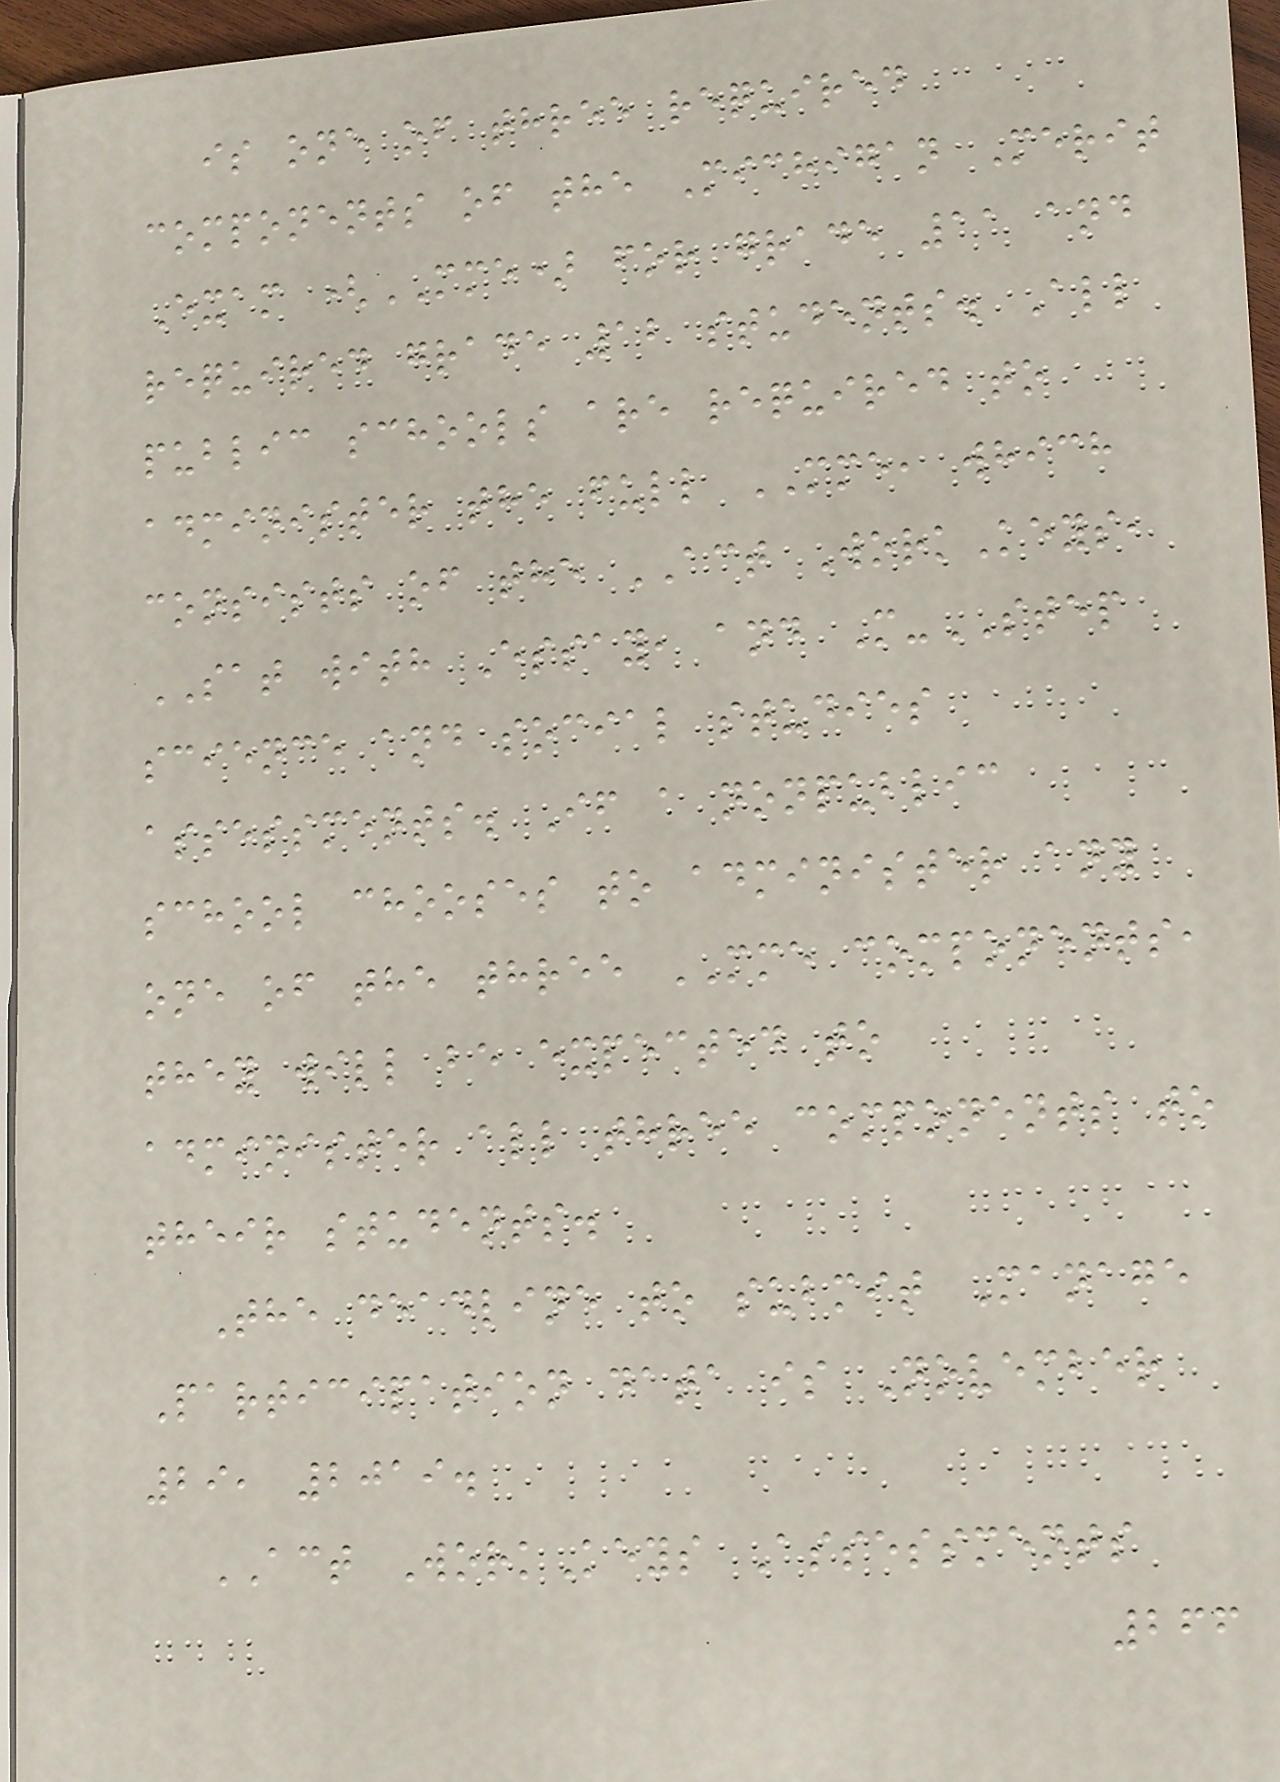is one of three required
components of the Michigan Merit
Exam (MME) for grade 11 and
required grade 12 students. All
public schools are required to
administer the full MME, which
consists of the ACT WorkKeys,
SAT with Essay, and M-STEP
science and social studies
assessments. If a nonpublic
school chooses to administer any
one of the three MME components,
they will be expected to
administer all three components to
their students.
The deadline to submit Manage
Participation data is November
29, 2019.
ACT WorkKeys Assessments
266
